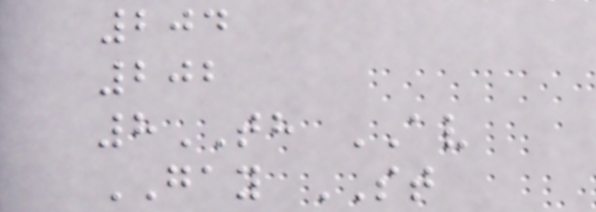204
202
8TH AV
GAY ST
